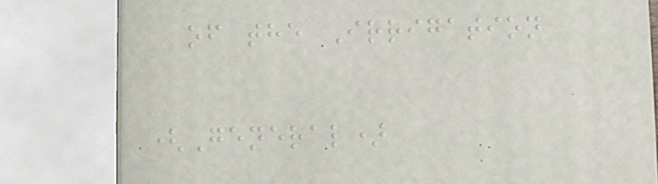of the Irrigation
(General)
